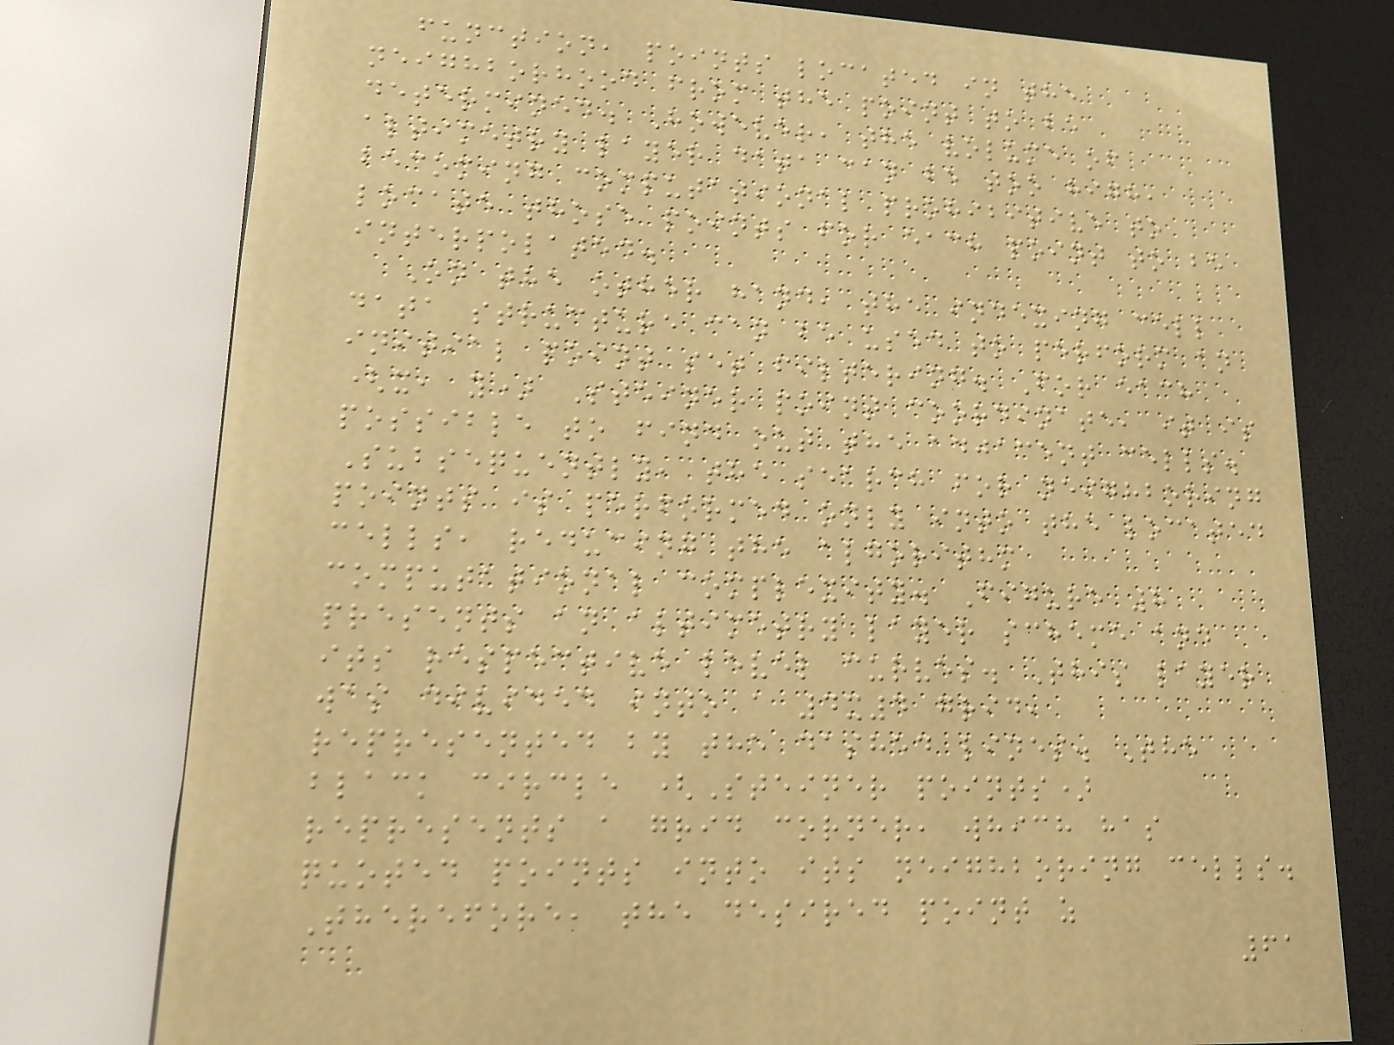function, points located in the
neighborhood from the point to be
determined. However, the volume of
altimetry layer data can be too high,
becoming computational prohibitive to
locate those points for each point to be
interpolated.
On the other hand, the indexing cell
data structure can be used to perform an
initial point set filtering. For each
(x, y) Steiner point coordinate, it is
possible to find out the adjacent cells.
Subsequently, the search for neighboring
points is performed only into the located
cells, reducing the algorithm
computational complexity. Figure 8
presents an altimetry layer scheme and
its respective level curves. This layer
was divided into a 4x4 grid,
represented by the dashed lines. The
black circle (Steiner points)
represents a grid corner, which has
quoted points into its neighboring cells.
Therefore, the desired point z
61
